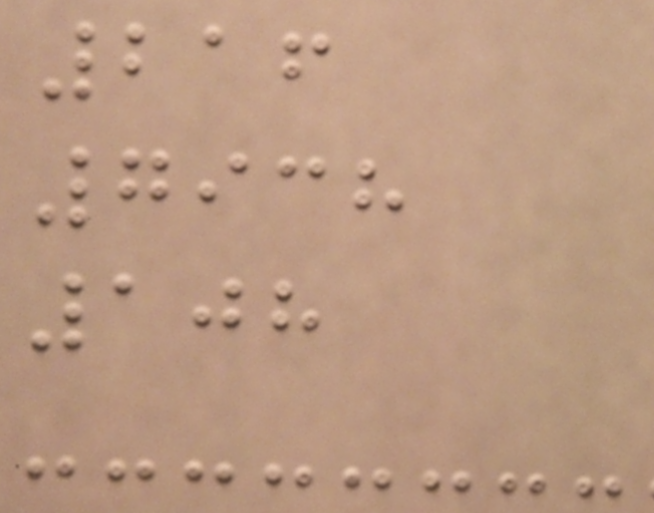216
7938
108
